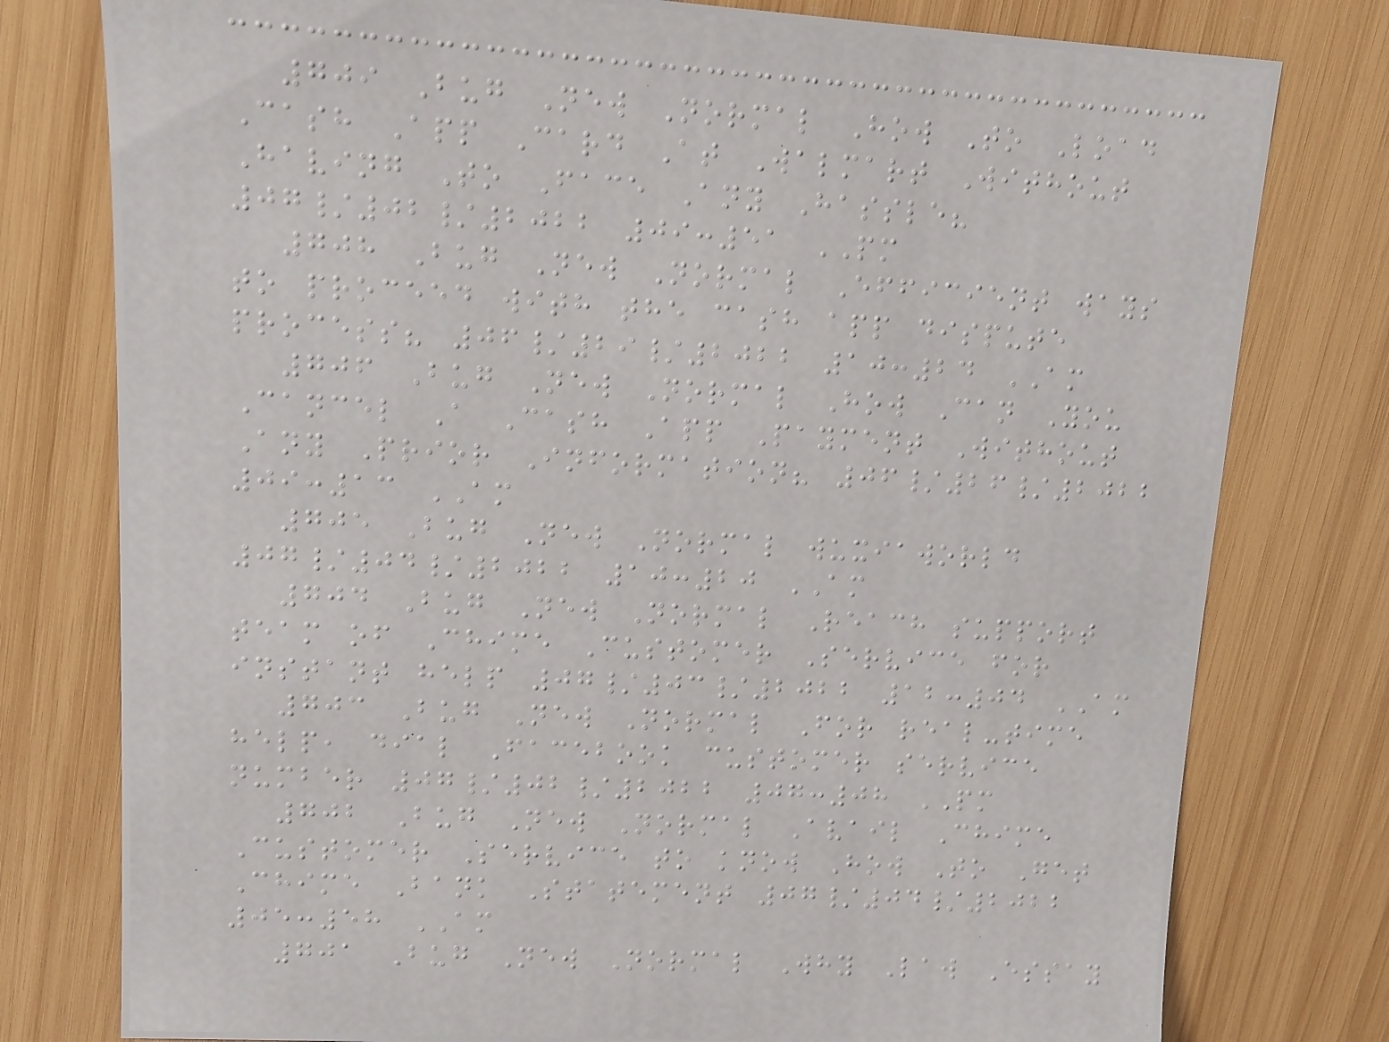709 Bug New Normal How To Load
Cash App Card At Walmart Without
Having To Face Any Hassle?
07/02/2022 09:51 PM
708 Bug New Normal Efficient ways
to proceed with the cash app dispute
process? 06/29/2022 10:24 AM
706 Bug New Normal How Can You
Cancel A Cash App Payment Without
Any Prior Information? 06/26/2022
09:13 AM
705 Bug New Normal wuxiaworld
07/04/2022 10:20 AM
704 Bug New Normal Reach support
team of Chime Customer Service for
instant help 07/03/2022 12:04 AM
703 Bug New Normal For real-time
help, dial Facebook customer service
number 07/02/2022 07:08 PM
702 Bug New Normal Avail Chime
Customer Service to know How To Get
Chime Bank Statement 07/04/2022
05:58 AM
701 Bug New Normal Why Law Essay
